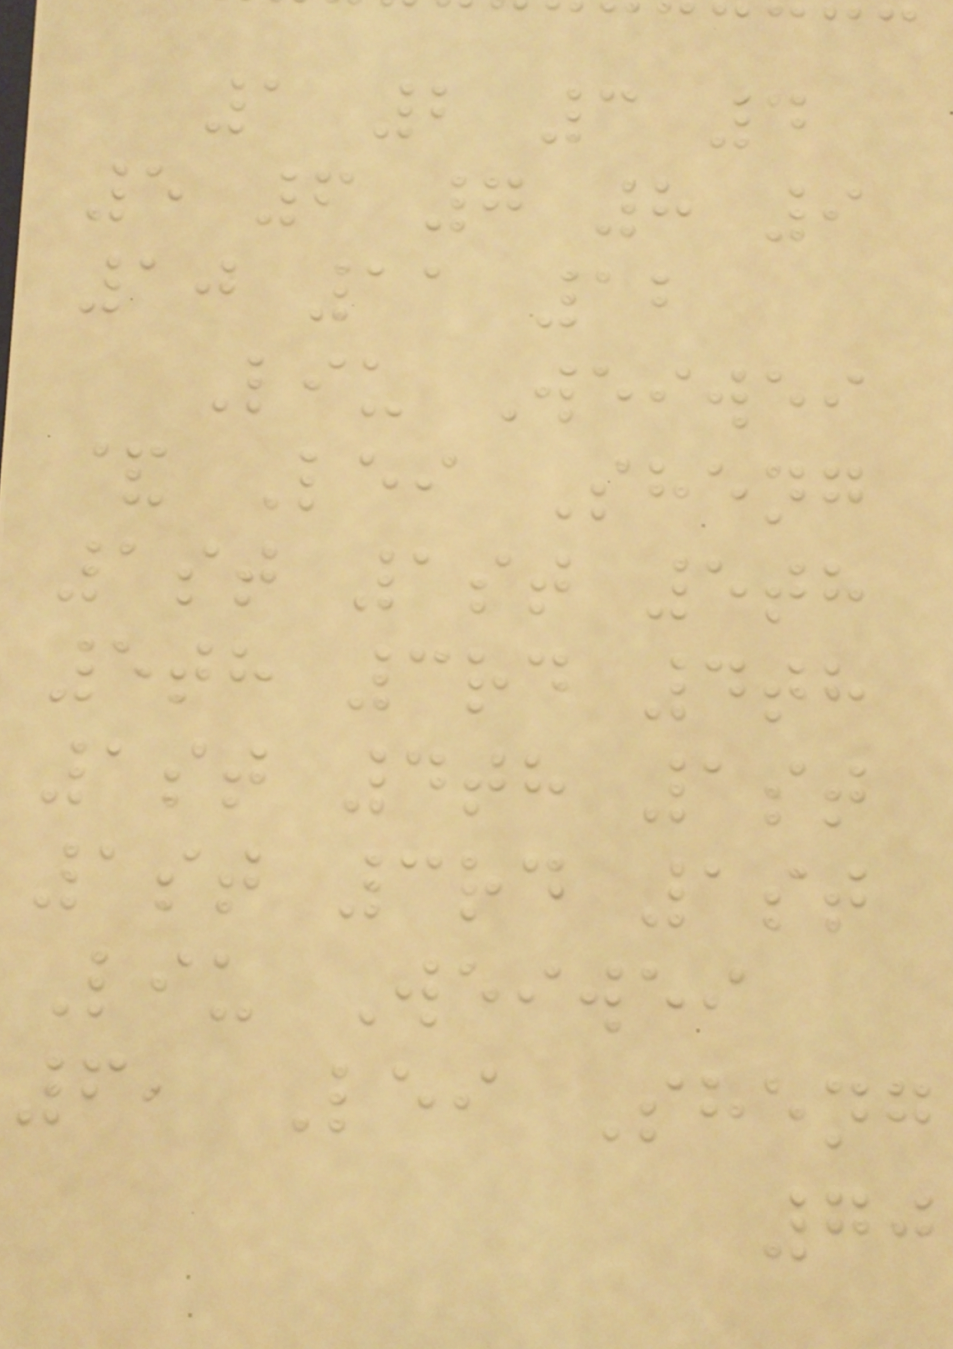1 2 3 4
5 6 7 8 9
10 11 12
Liu Weiwei
& Lei Sheng
1st 1st 5th
5th 3rd 4th
1st 4th 1st
1st 3rd 1st
Liu Weiwei
6, Lei Sheng
70
